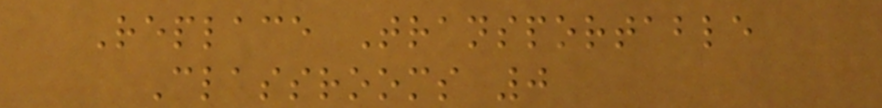Replace Transportable
Classrooms 0
